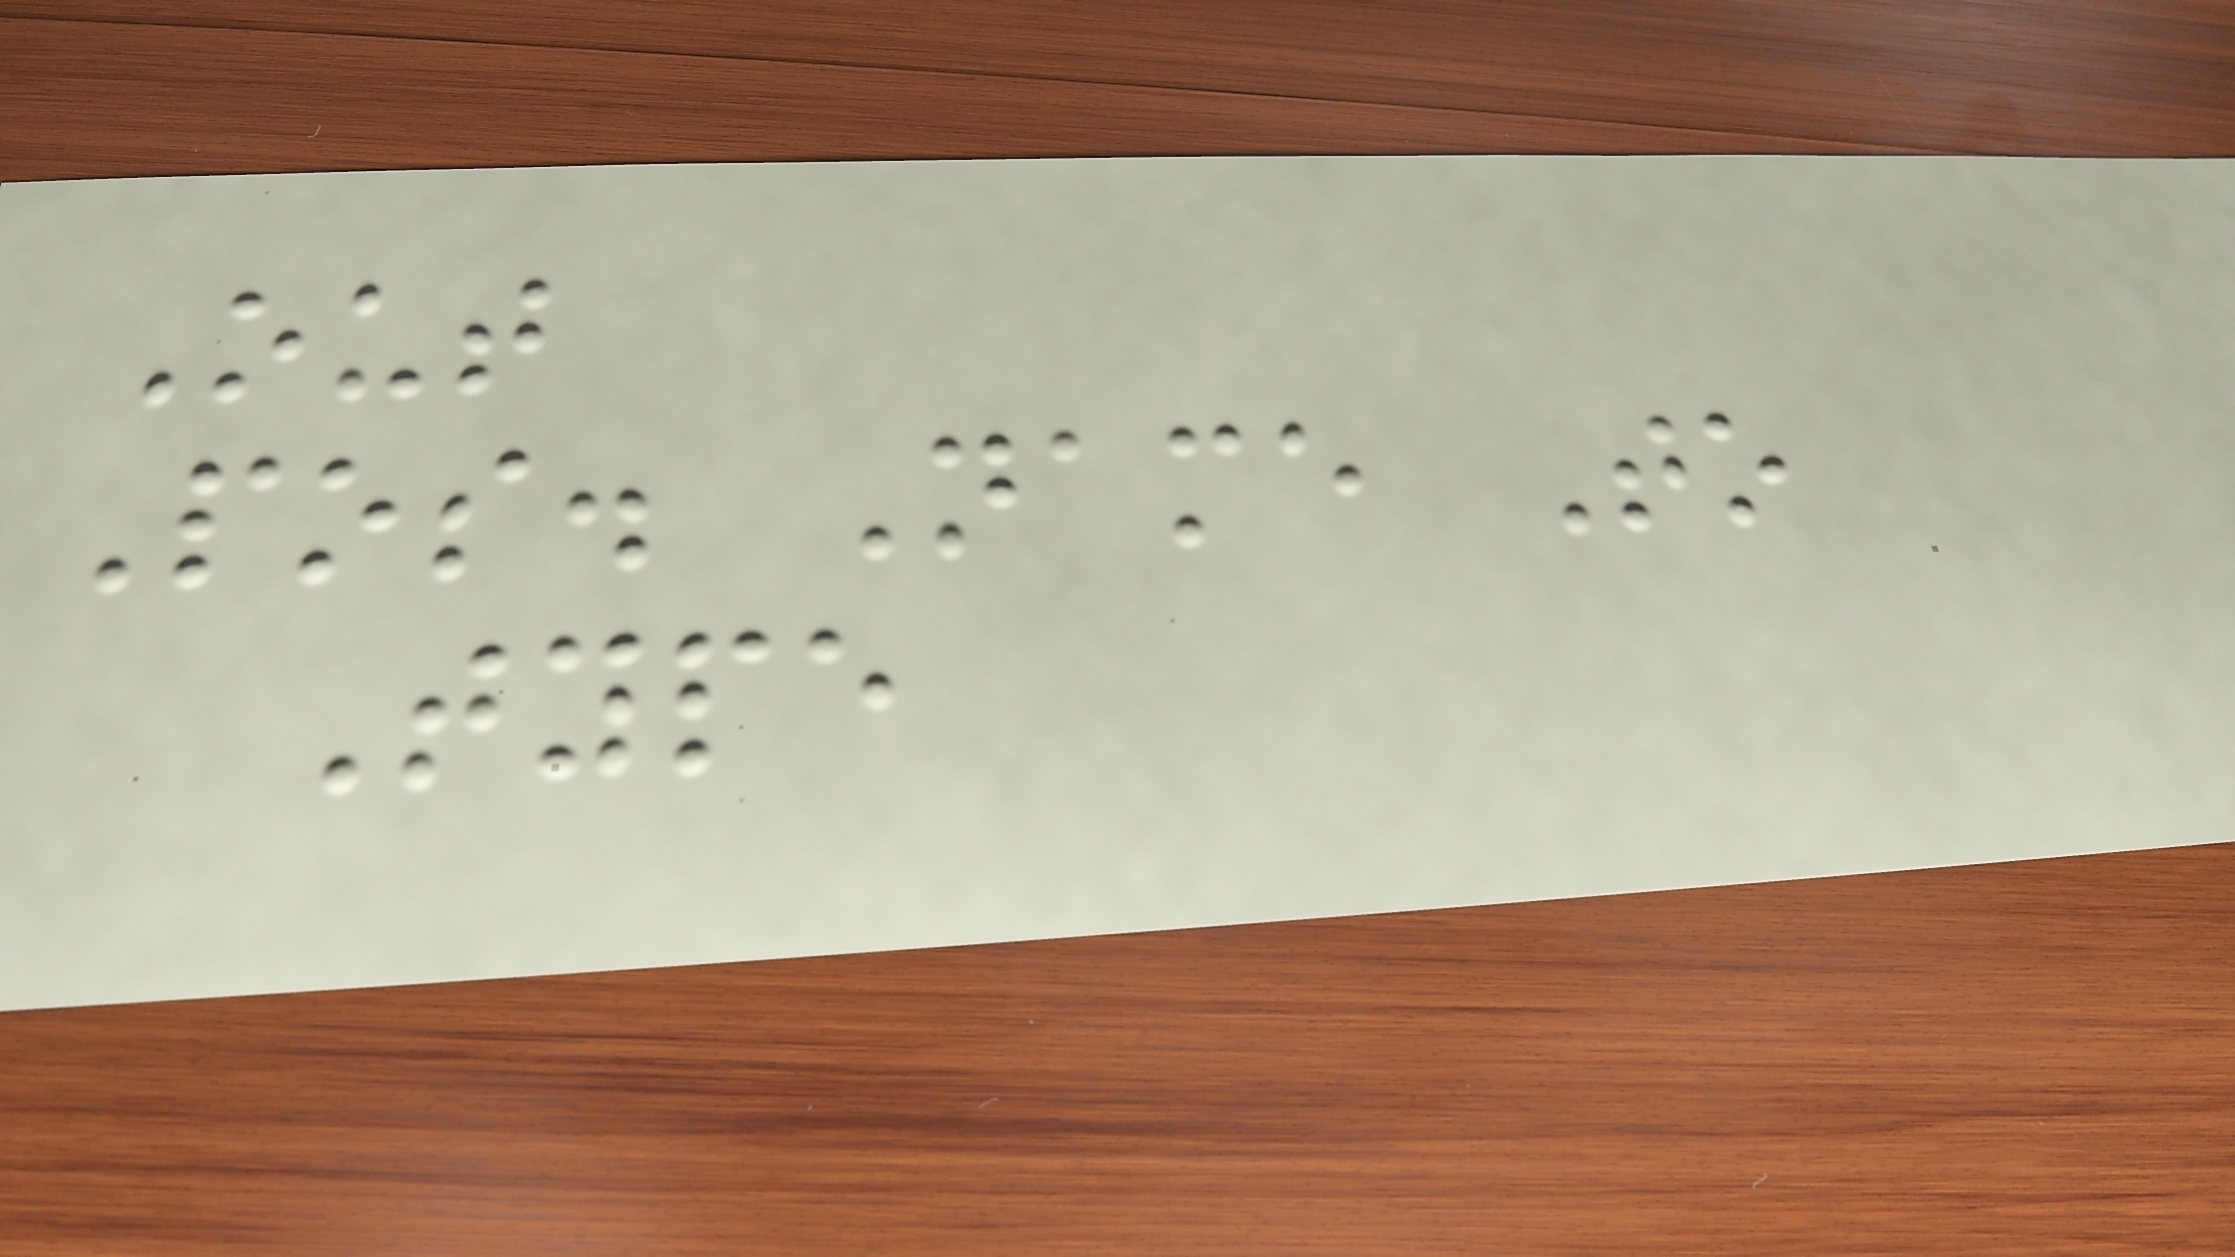Out
Pos. Name To
Type
